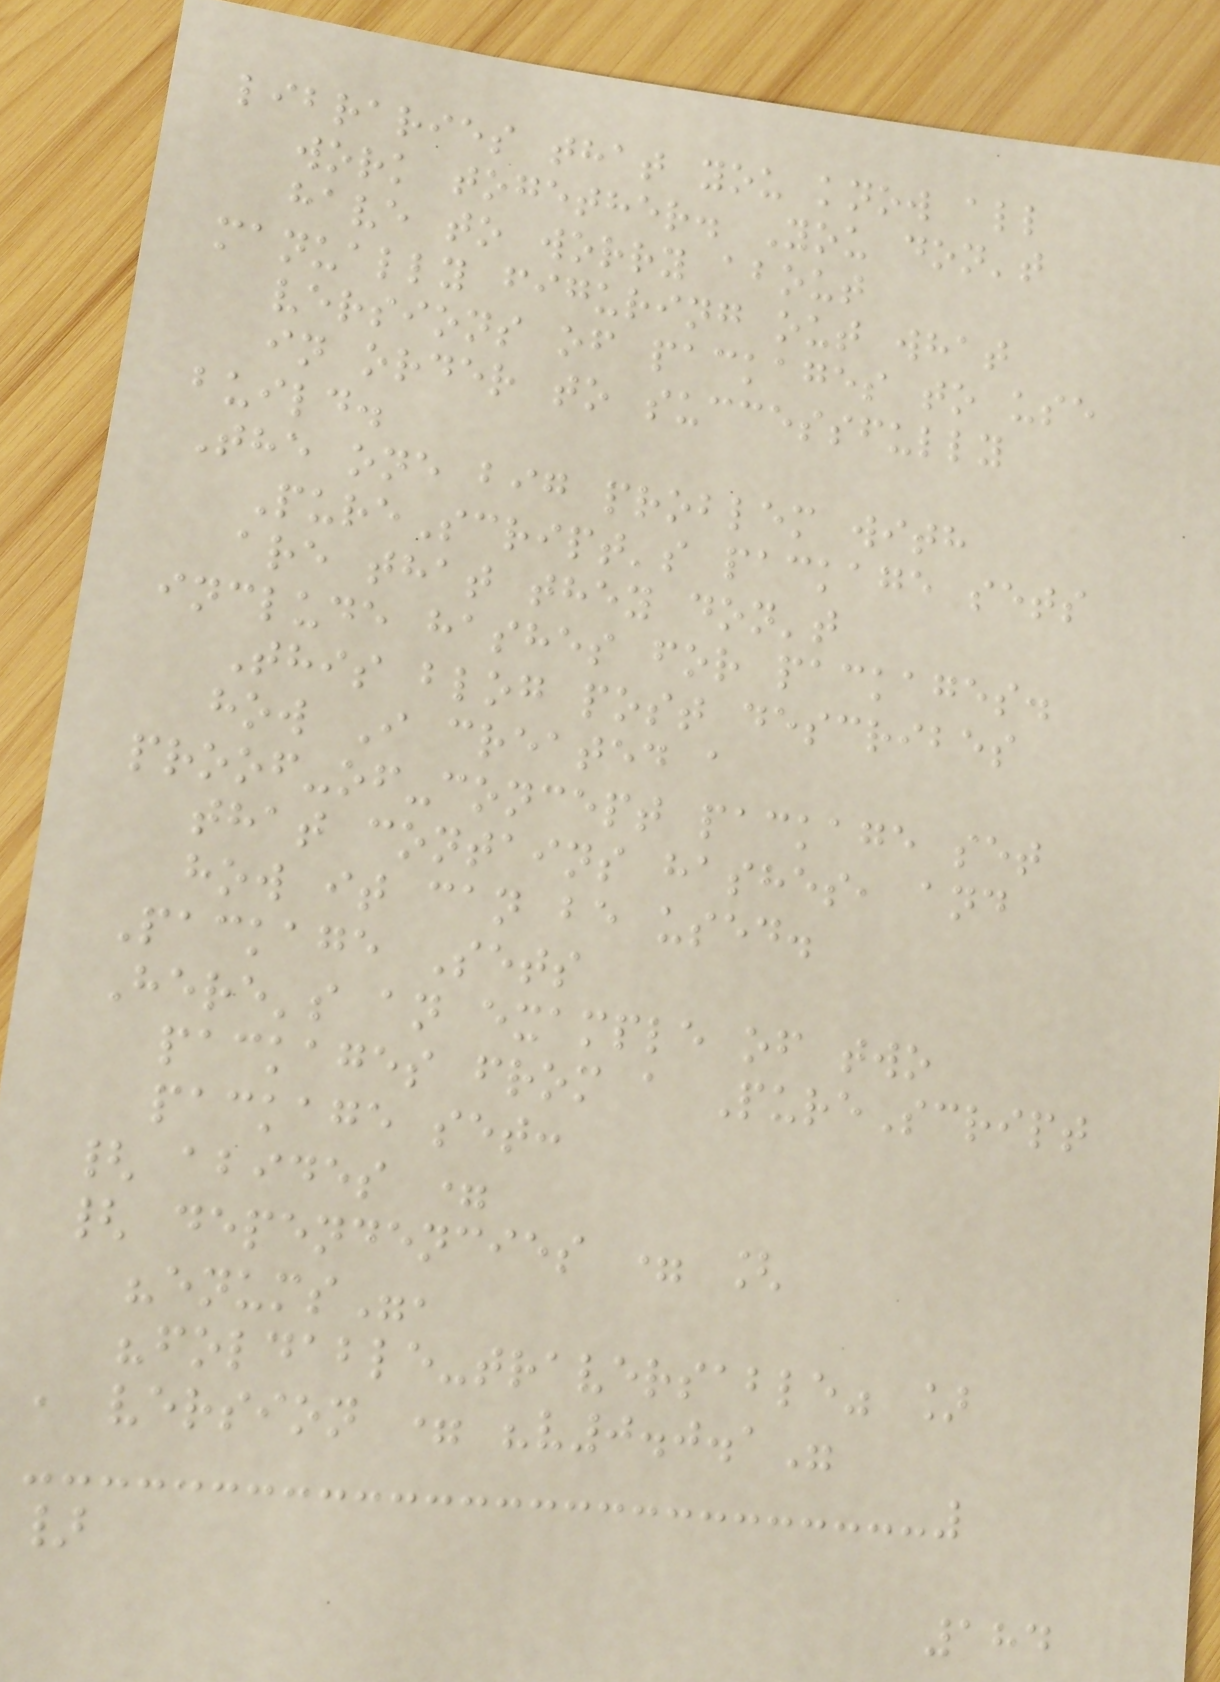libraries that you know all
work together. You don't
have to worry about
manually figuring out what
versions of packages to use
in order to successfully
build.
The one big problem with
PureScript's package sets
are that they don't
include hashes for packages.
This blog post describes
how I created a
proof-of-concept package set
that contains hashes, and
how it can be used.
Package Sets
Here's an example of two
packages from a PureScript
package set:
{ abides =
{ dependencies = [
"enums",
"foldable-traversable" ]
, version = "v0.0.1"
}
184
